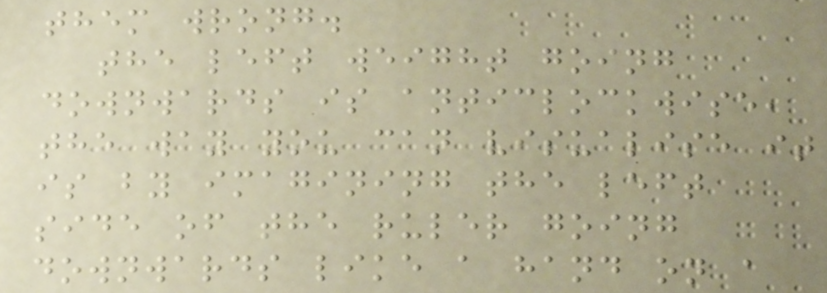them wrong.
the left weight going
downwards is anticlockwise,
the way you can visualise it
is by imagining the left
side of the ruler going
downwards like a hand on a
